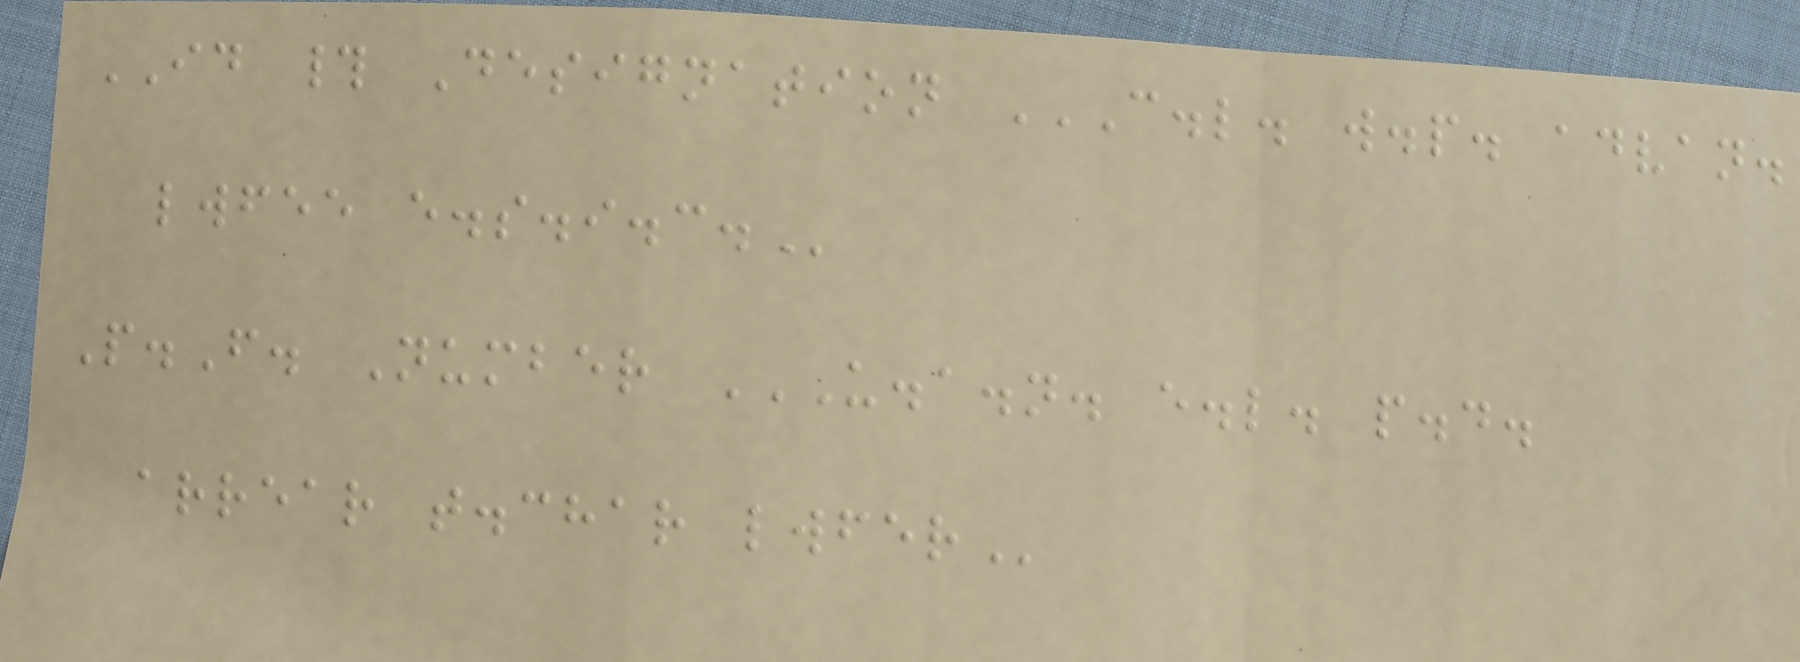ID # Designation C.L. W.P. ADVAN.
LWFEE E.S.I.C.
P.F. Number U.A.N. E.L. P.D.
ARREAR T.CHAR LWFER
